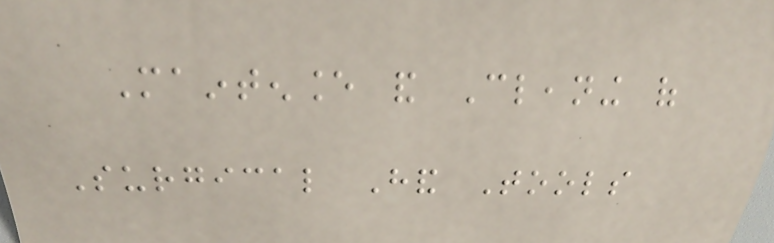Maintenance and Cleaning of
Surgical Hand Tools
